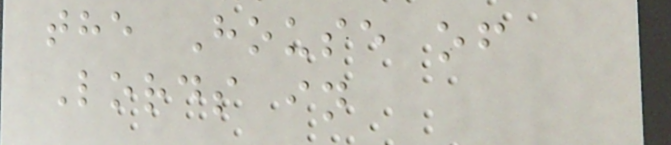the House of
Lords in
